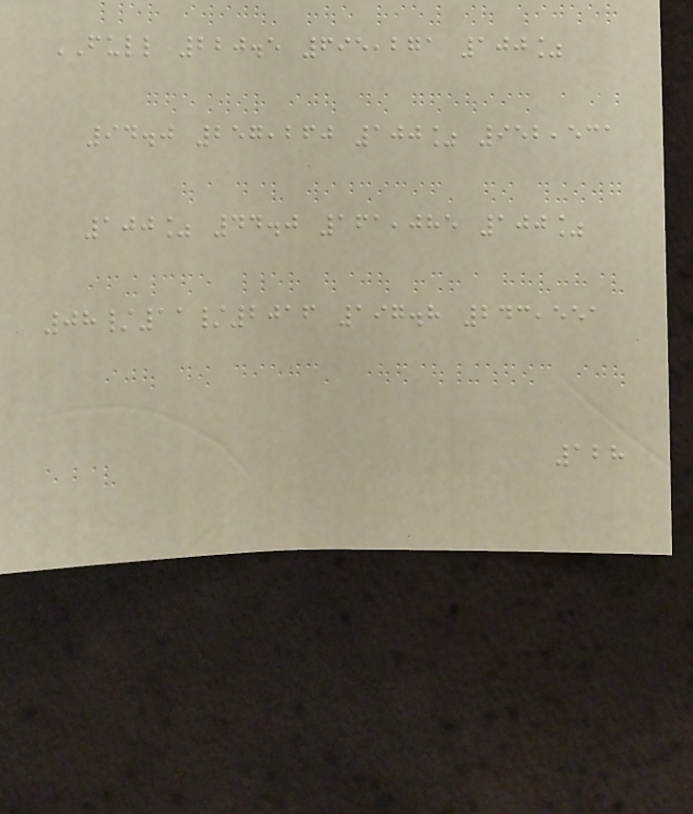FULL 220.5 695,271 100%
94.0 257,260 100% 952,531
100% 44.0 161,085 100%
08/11/2016 197.8 243,551
128
